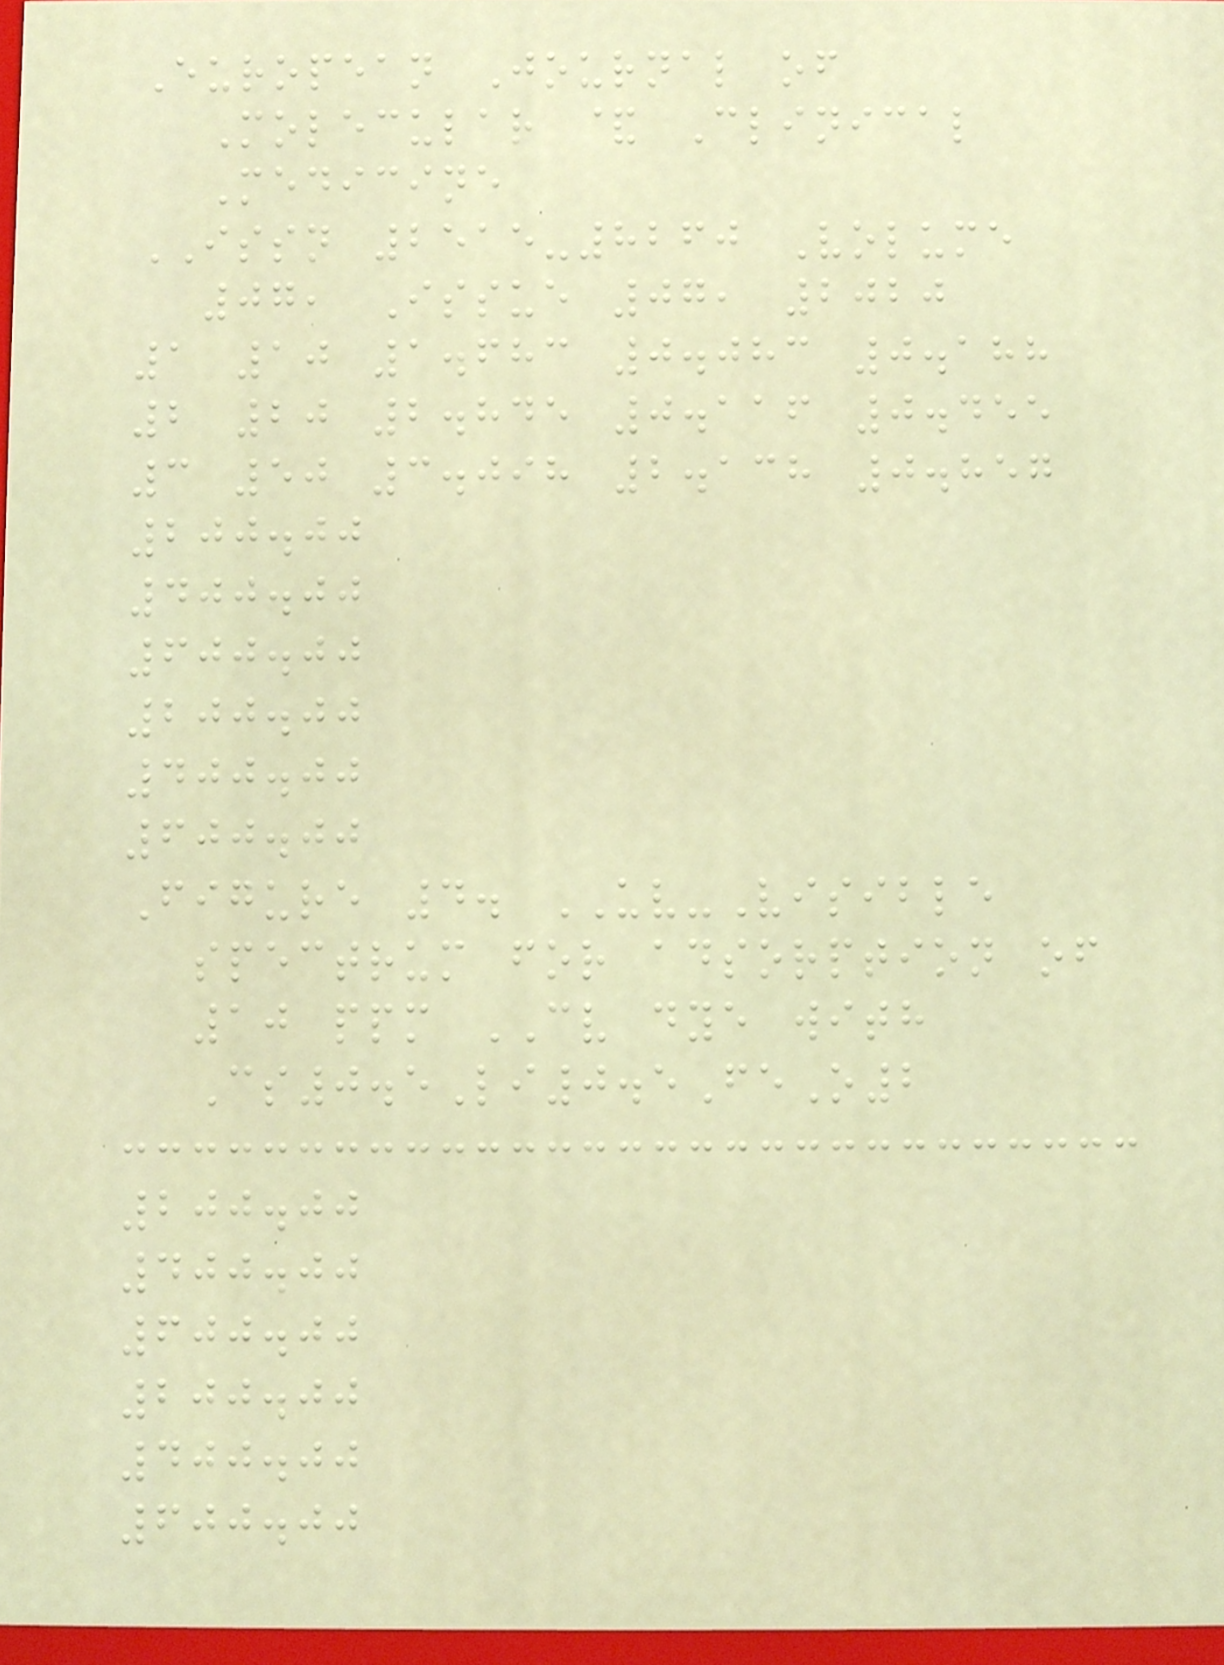European Journal of
Molecular & Clinical
Medicine
ISSN 2515-8260 Volume
07, Issue 07, 2020
1 10 1.683 0.083 0.188
2 20 2.845 0.116 0.455
3 50 3.098 2.138 0.857
200.00
400.00
600.00
200.00
400.00
600.00
Figure 4. UV-Visible
spectrum for adsorption of
10 ppm CV dye with
Cs0.5Li0.5FeO2
200.00
400.00
600.00
200.00
400.00
600.00
